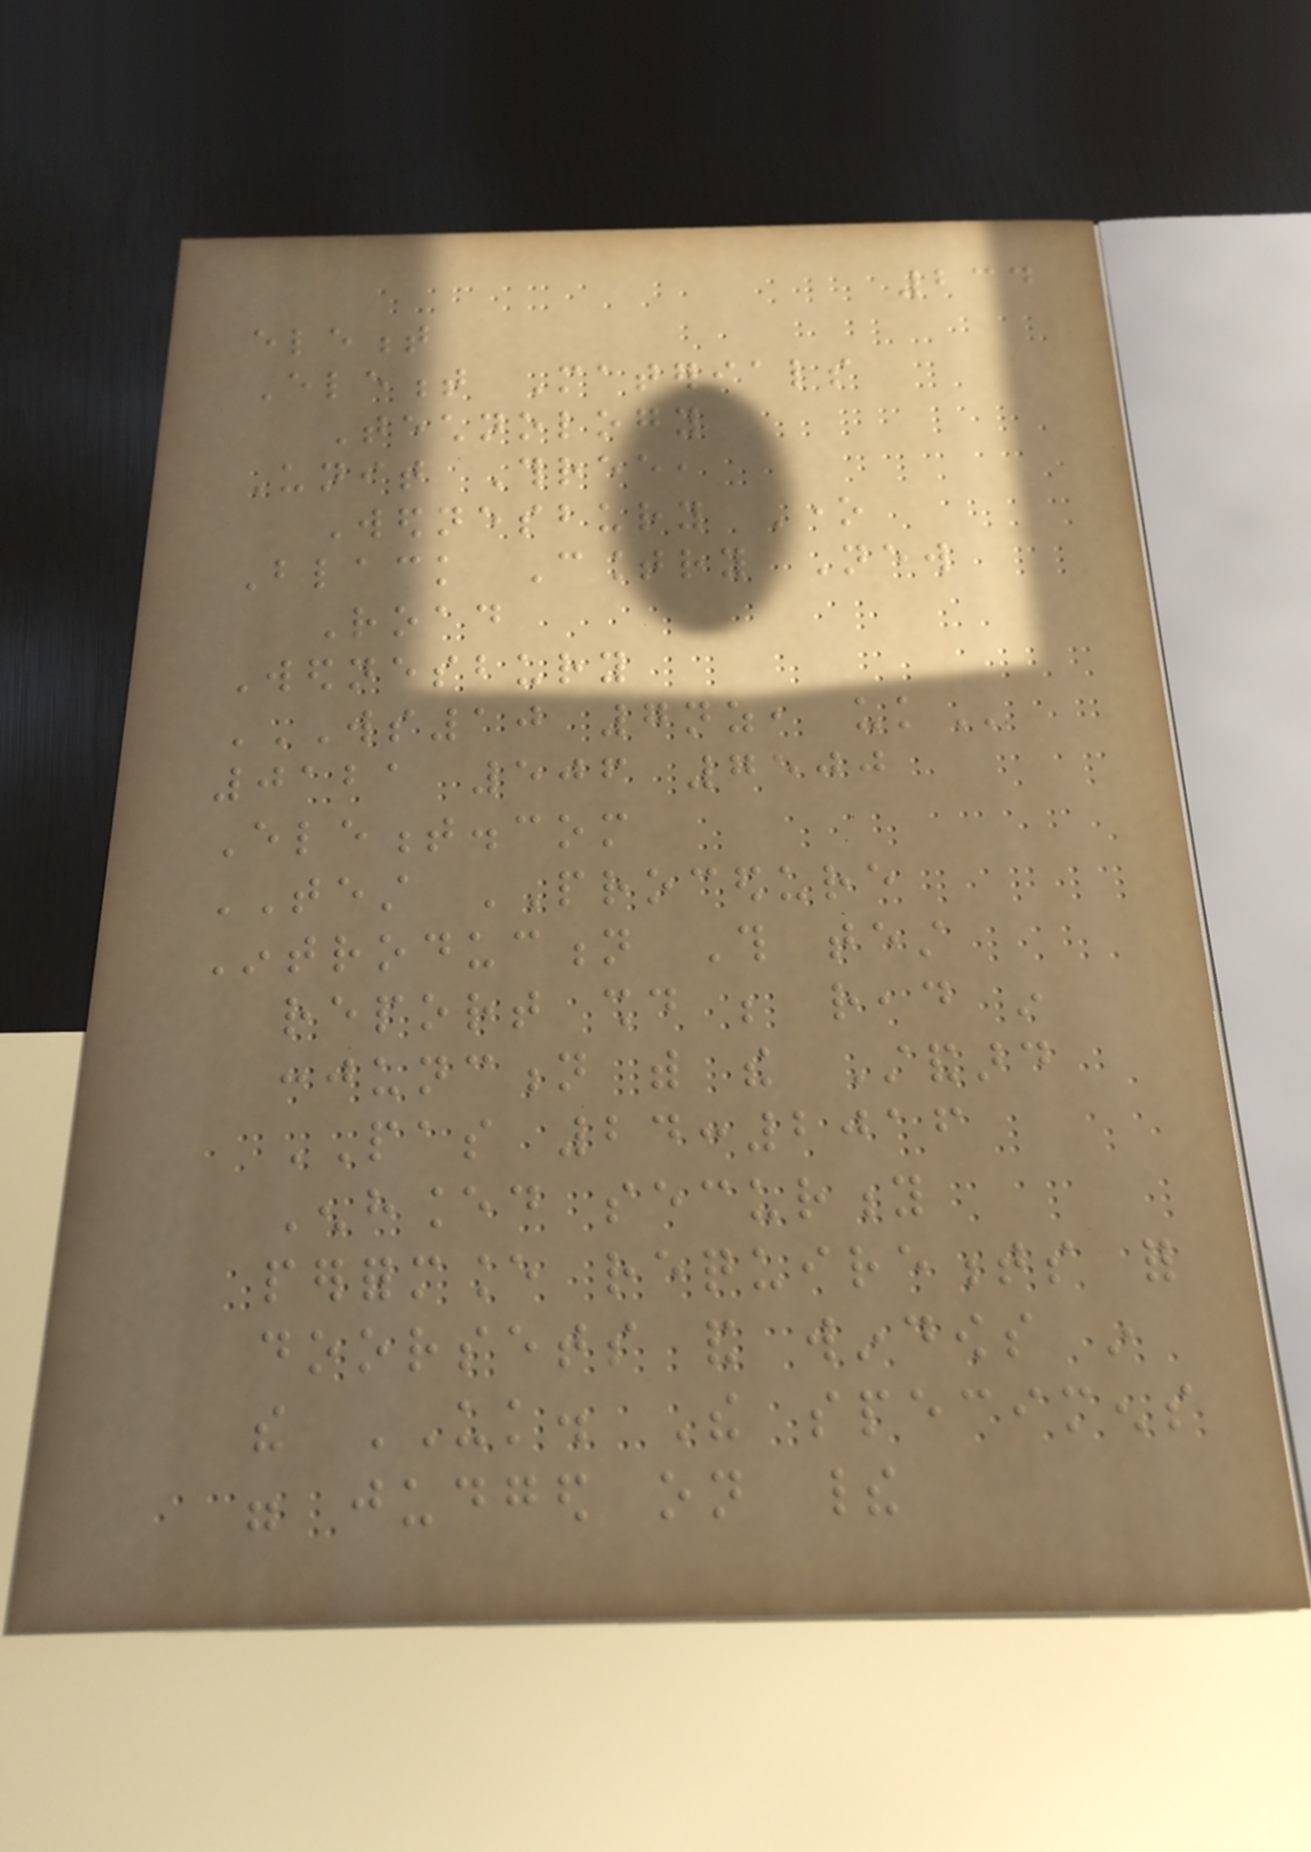234
element
Element Materials
Technology
Unit Three,
Wednesbury One
Black Country New
Road
Wednesbury
WS10 7NZ, UK
0121 506 7500
Element.com
TEST PROCEDURE
Introduction This test
report should be read in
conjunction with the Standard
PAS 24:2016
Enhanced security
performance requirements for
doorsets and windows in
the UK. The specimens
were judged on their
